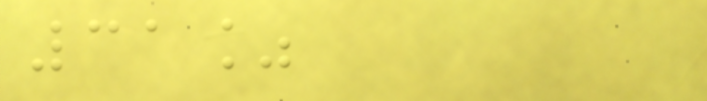31%
